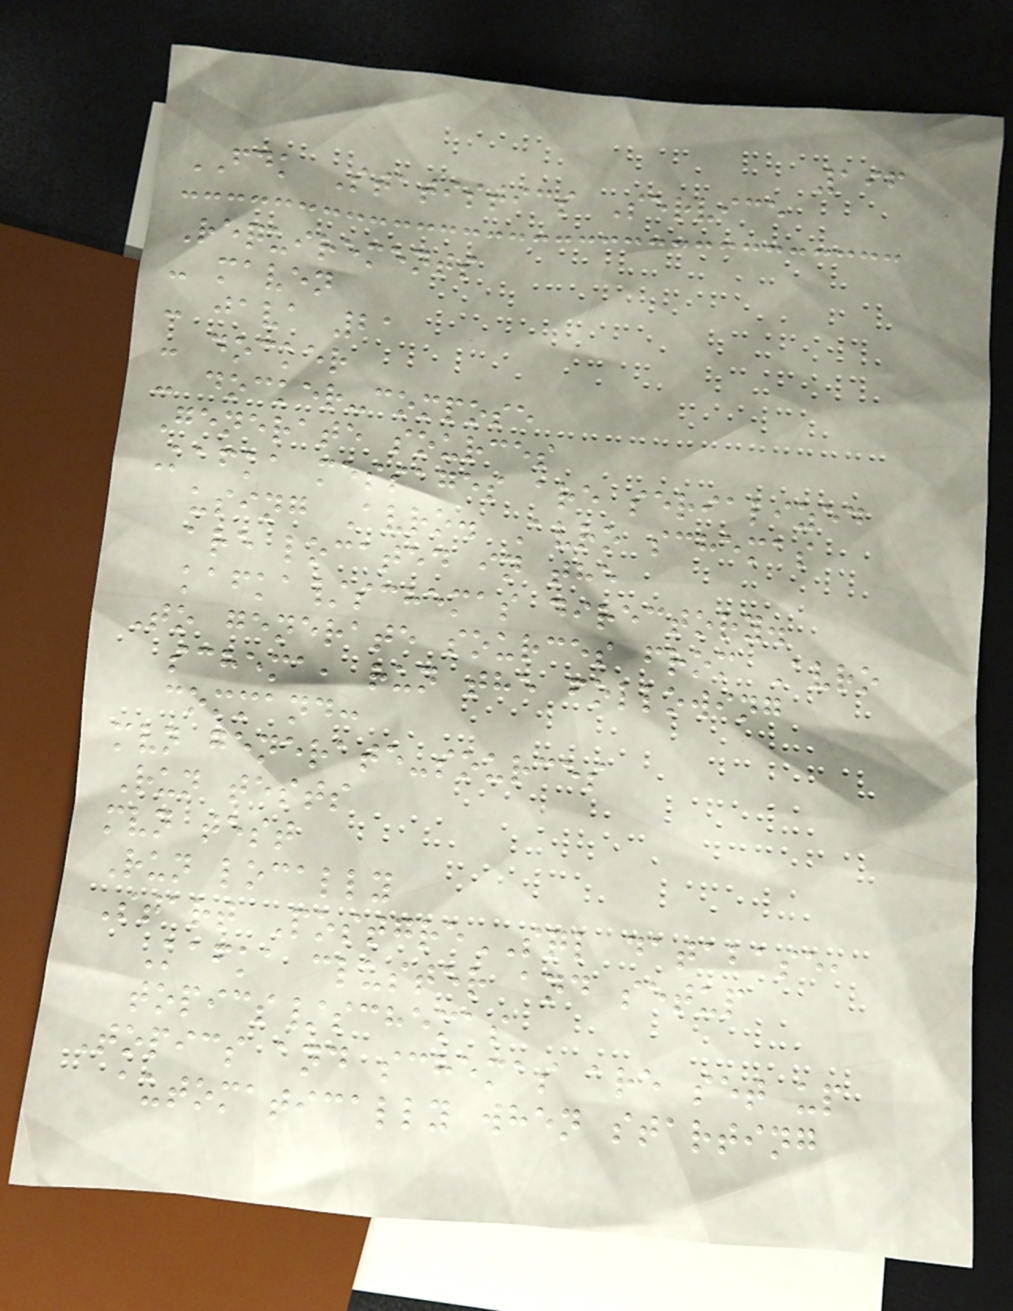196
FDK Statistics Service
Requirements
- maven
- java 21
- docker
- docker-compose
Generate sources
Kafka messages are serialized
using Avro. Avro schemas
are located in the
kafka/schemas directory.
To generate sources from Avro
schema, run the following
command:
mvn generate-sources
Run tests
mvn test
Run locally
Start PostgreSQL database,
Kafka cluster and setup
topics/schemas
Topics and schemas are set up
automatically when starting
